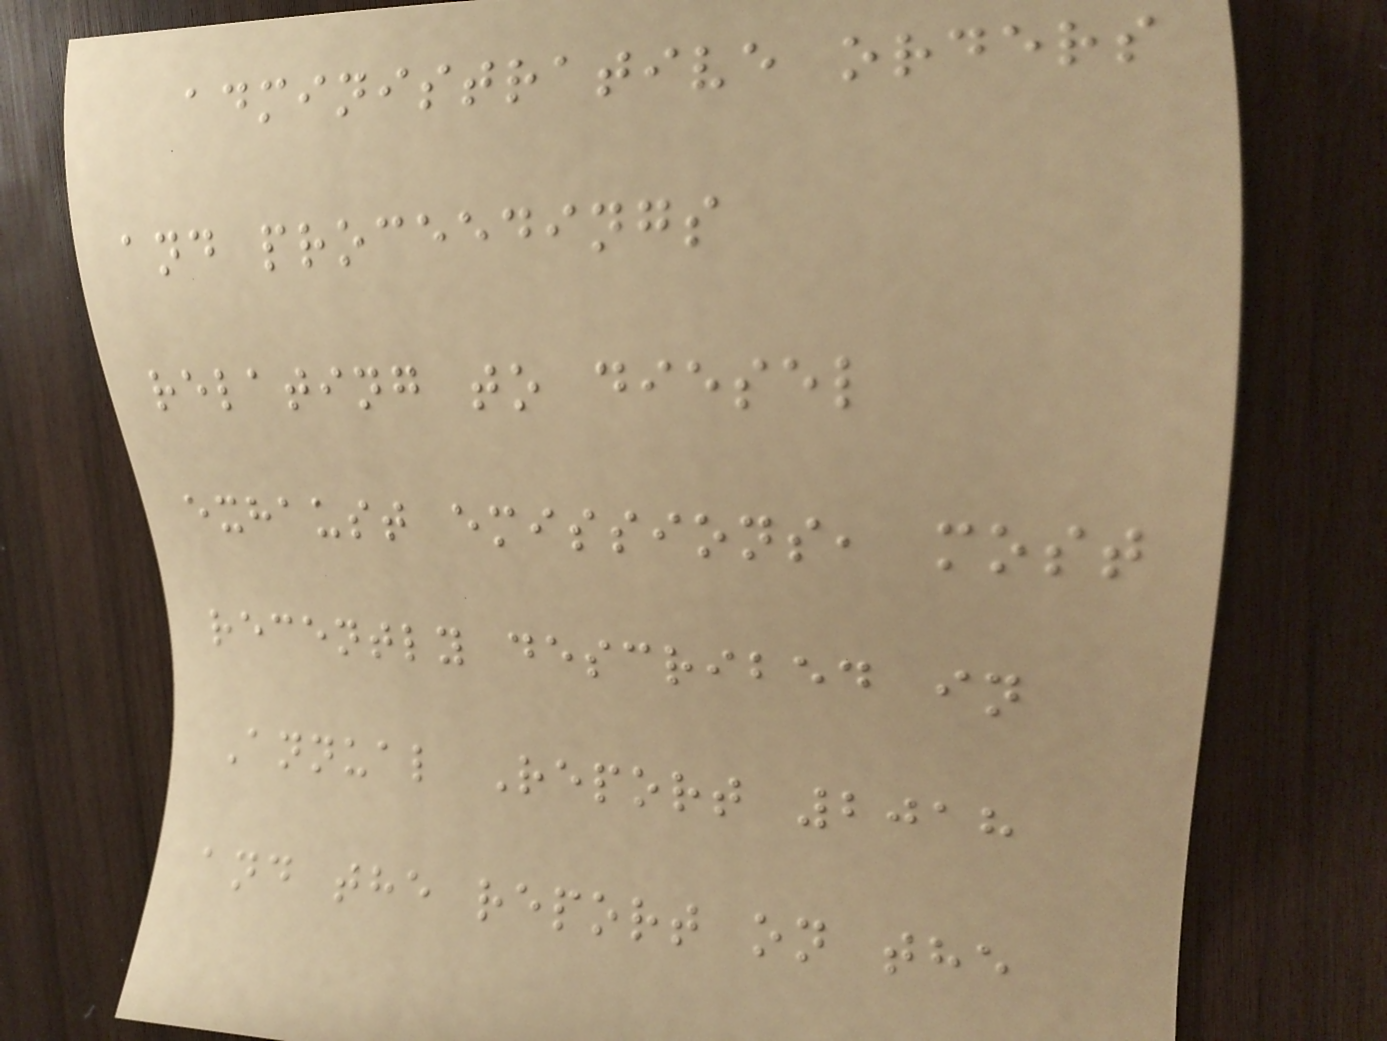administrative orders
and proceedings
relating to diesel
exhaust emissions, most
recently described in
Annual Report 2018
and the report on the
